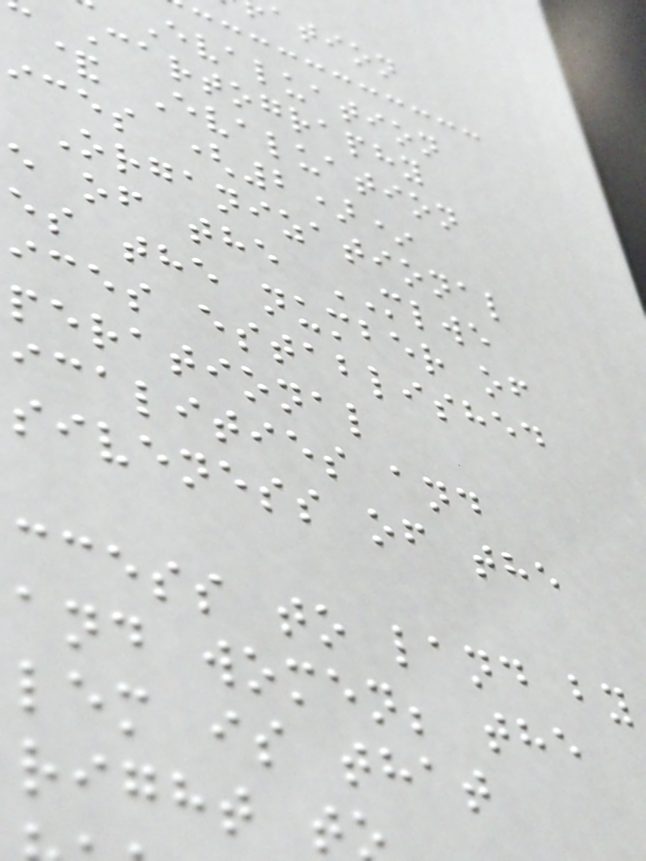Evaluation
Cartography
& Evaluation
ices (2)*
Organizational
e of the MLWE
es the number of
ices established
perational
icalities and
siveness of the
ccess to land by
and women; the
lem is that
right t
